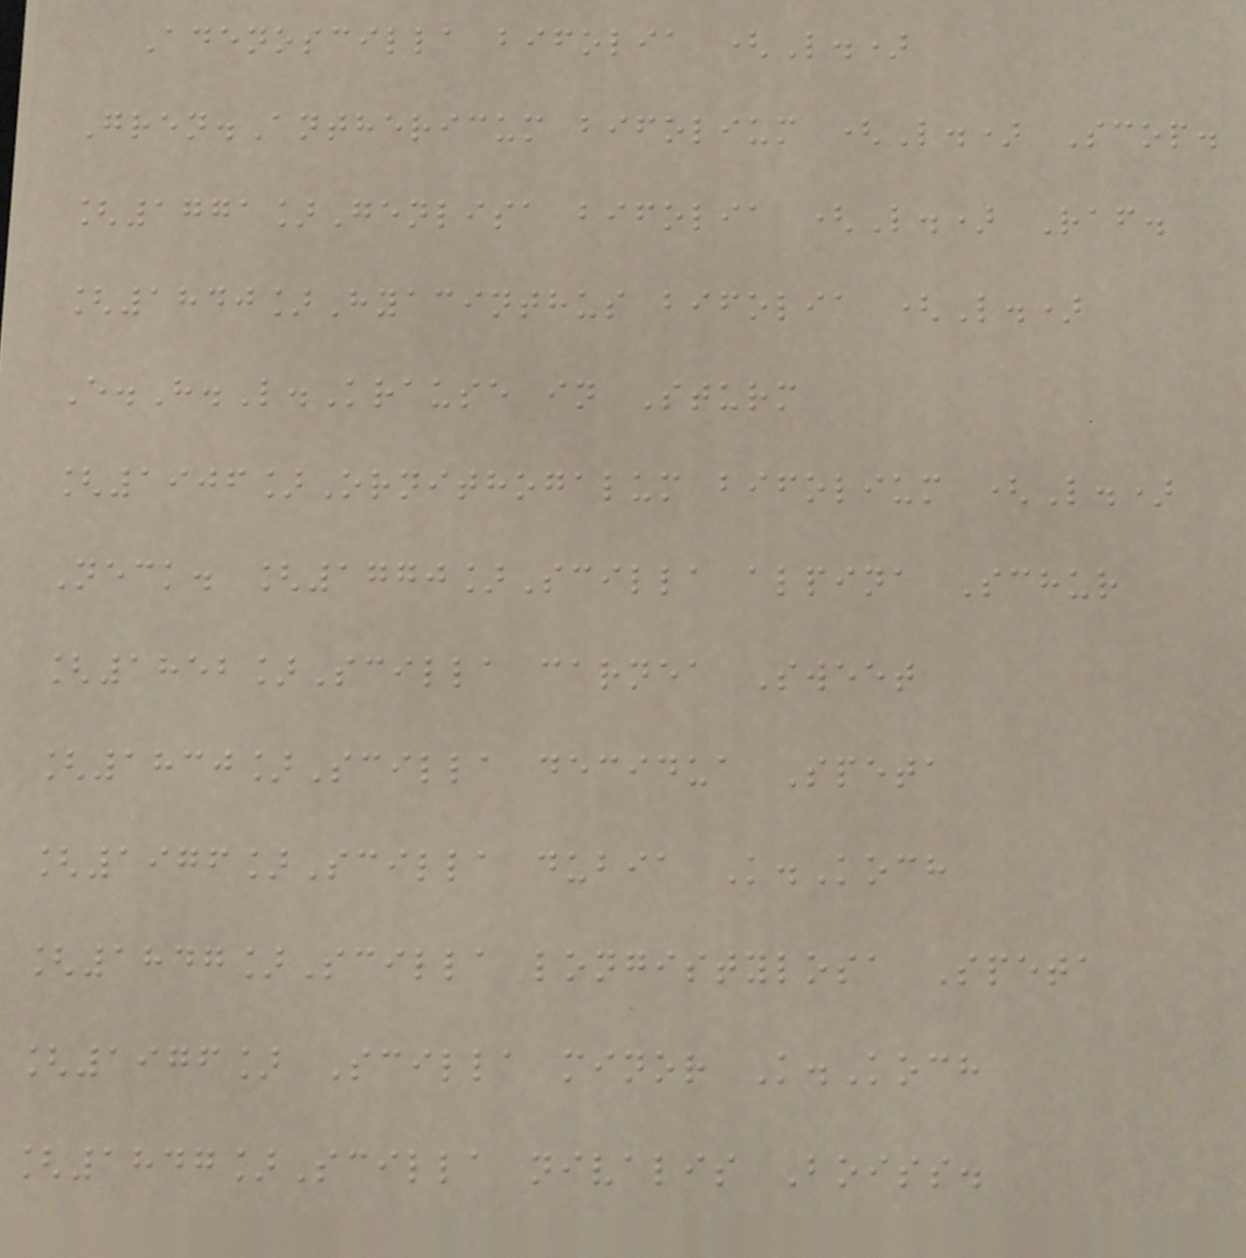Adenoscilla bifolia (L.)
Gren.Anthericum bifolium (L.) Scop.
[1771]Genlisa bifolia (L.) Raf.
[1840]Hyacinthus bifolia (L.)
E.H.L.Krause in Sturm
[1906]Ornithogalum bifolium (L.)
Neck. [1770]Scilla alpina Schur
[1852]Scilla carnea Sweet
[1830]Scilla decidua Speta
[1976]Scilla dubia K.Koch
[1847]Scilla longistylosa Speta
[1976] Scilla minor K.Koch
[1847]Scilla nivalis Boiss.
